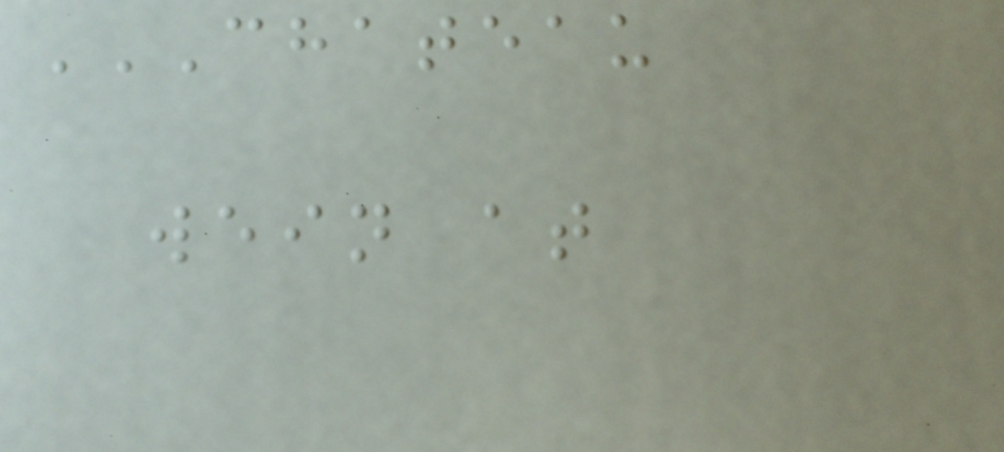CHATEAU
WEIN AT
